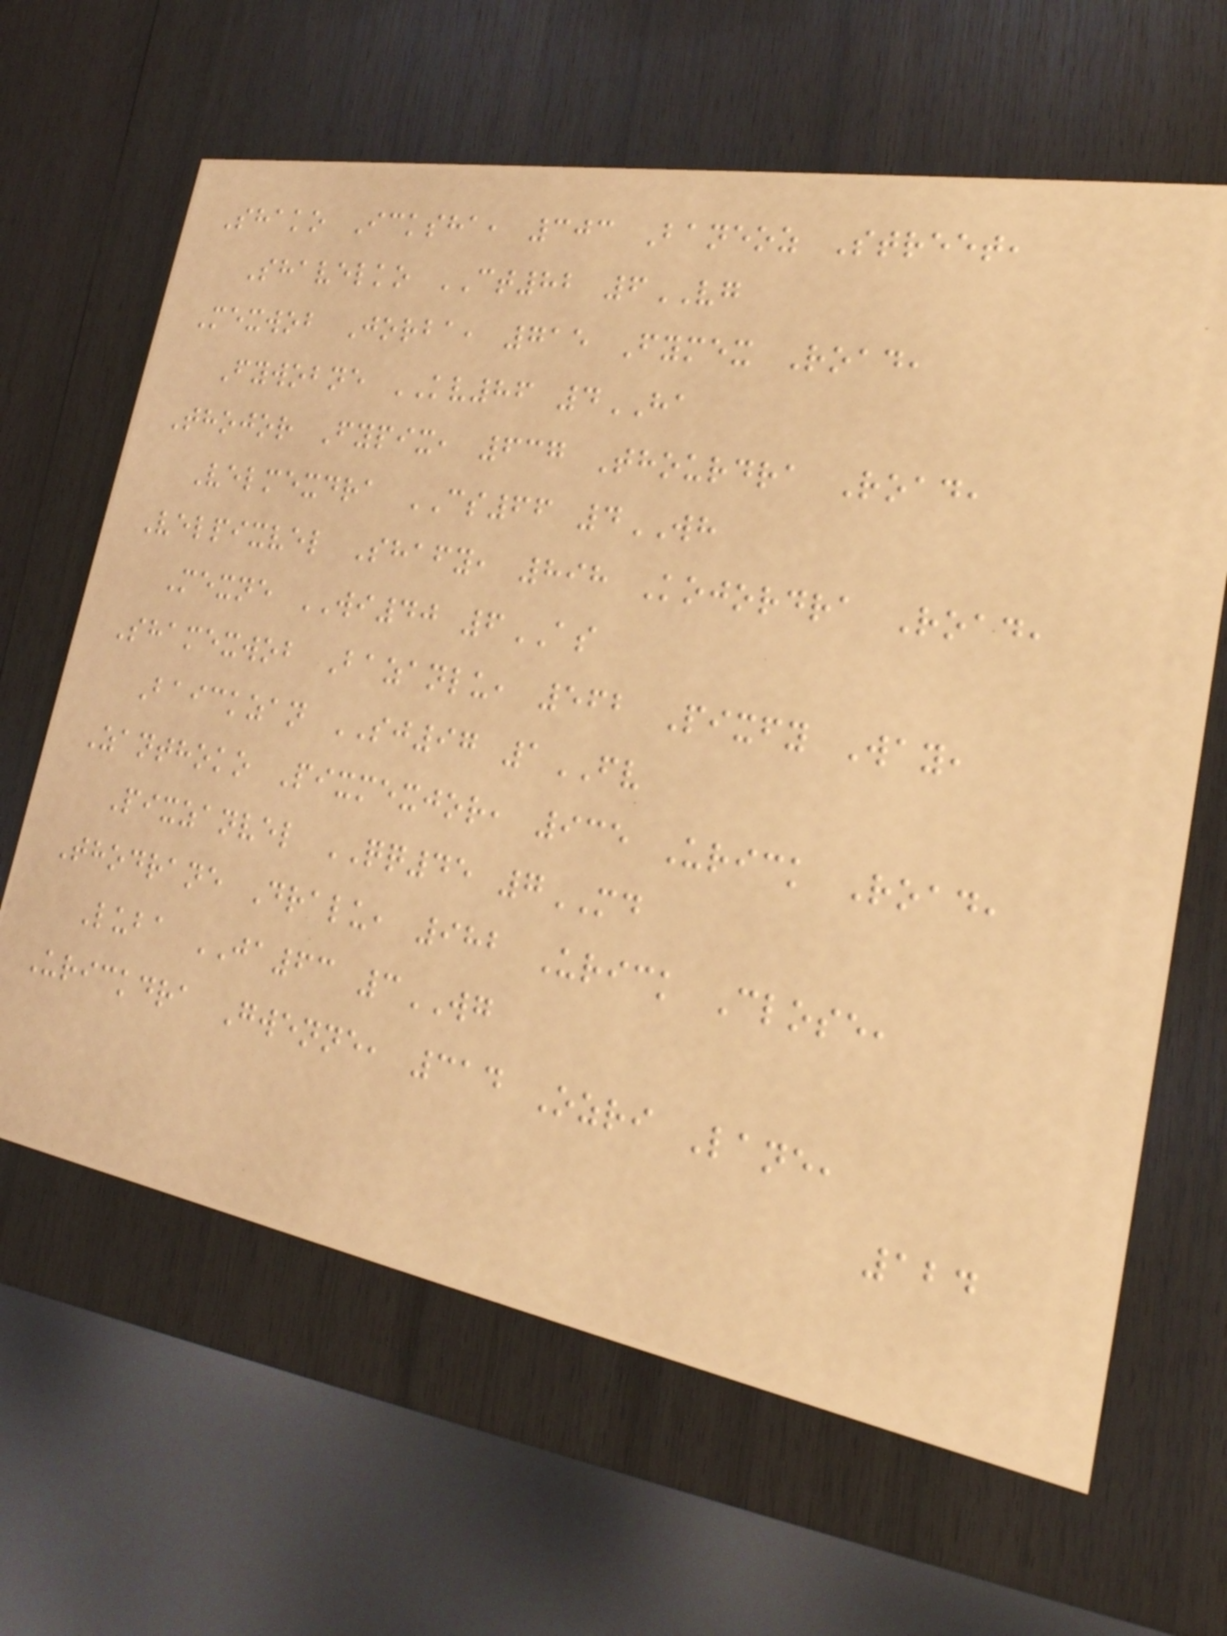Shako Icksha, 303 Baneoz Street,
Shavelko CT82 6VG
Mexwob Jorba, 715 Fymex Road,
Fywobne KV86 4HA
Thojor Fypix, 637 Thourdra Road,
Velmexdra CS66 4WH
Velpixvel Shafy, 898 Kojordra Road,
Mexne WI40 6AS
Shamexwob Bazanlu, 562 Pixfy Way,
Baickzan SJ97 1FV
Zanthoko Pixmexjor, 935 Urick Road,
Pixzanvel QQ45 7MD
Thodrane Dralu, 982 Urick Close,
Luba JA63 3WG
Urickdra Gwenne, 314 Ozri Lane,
124
